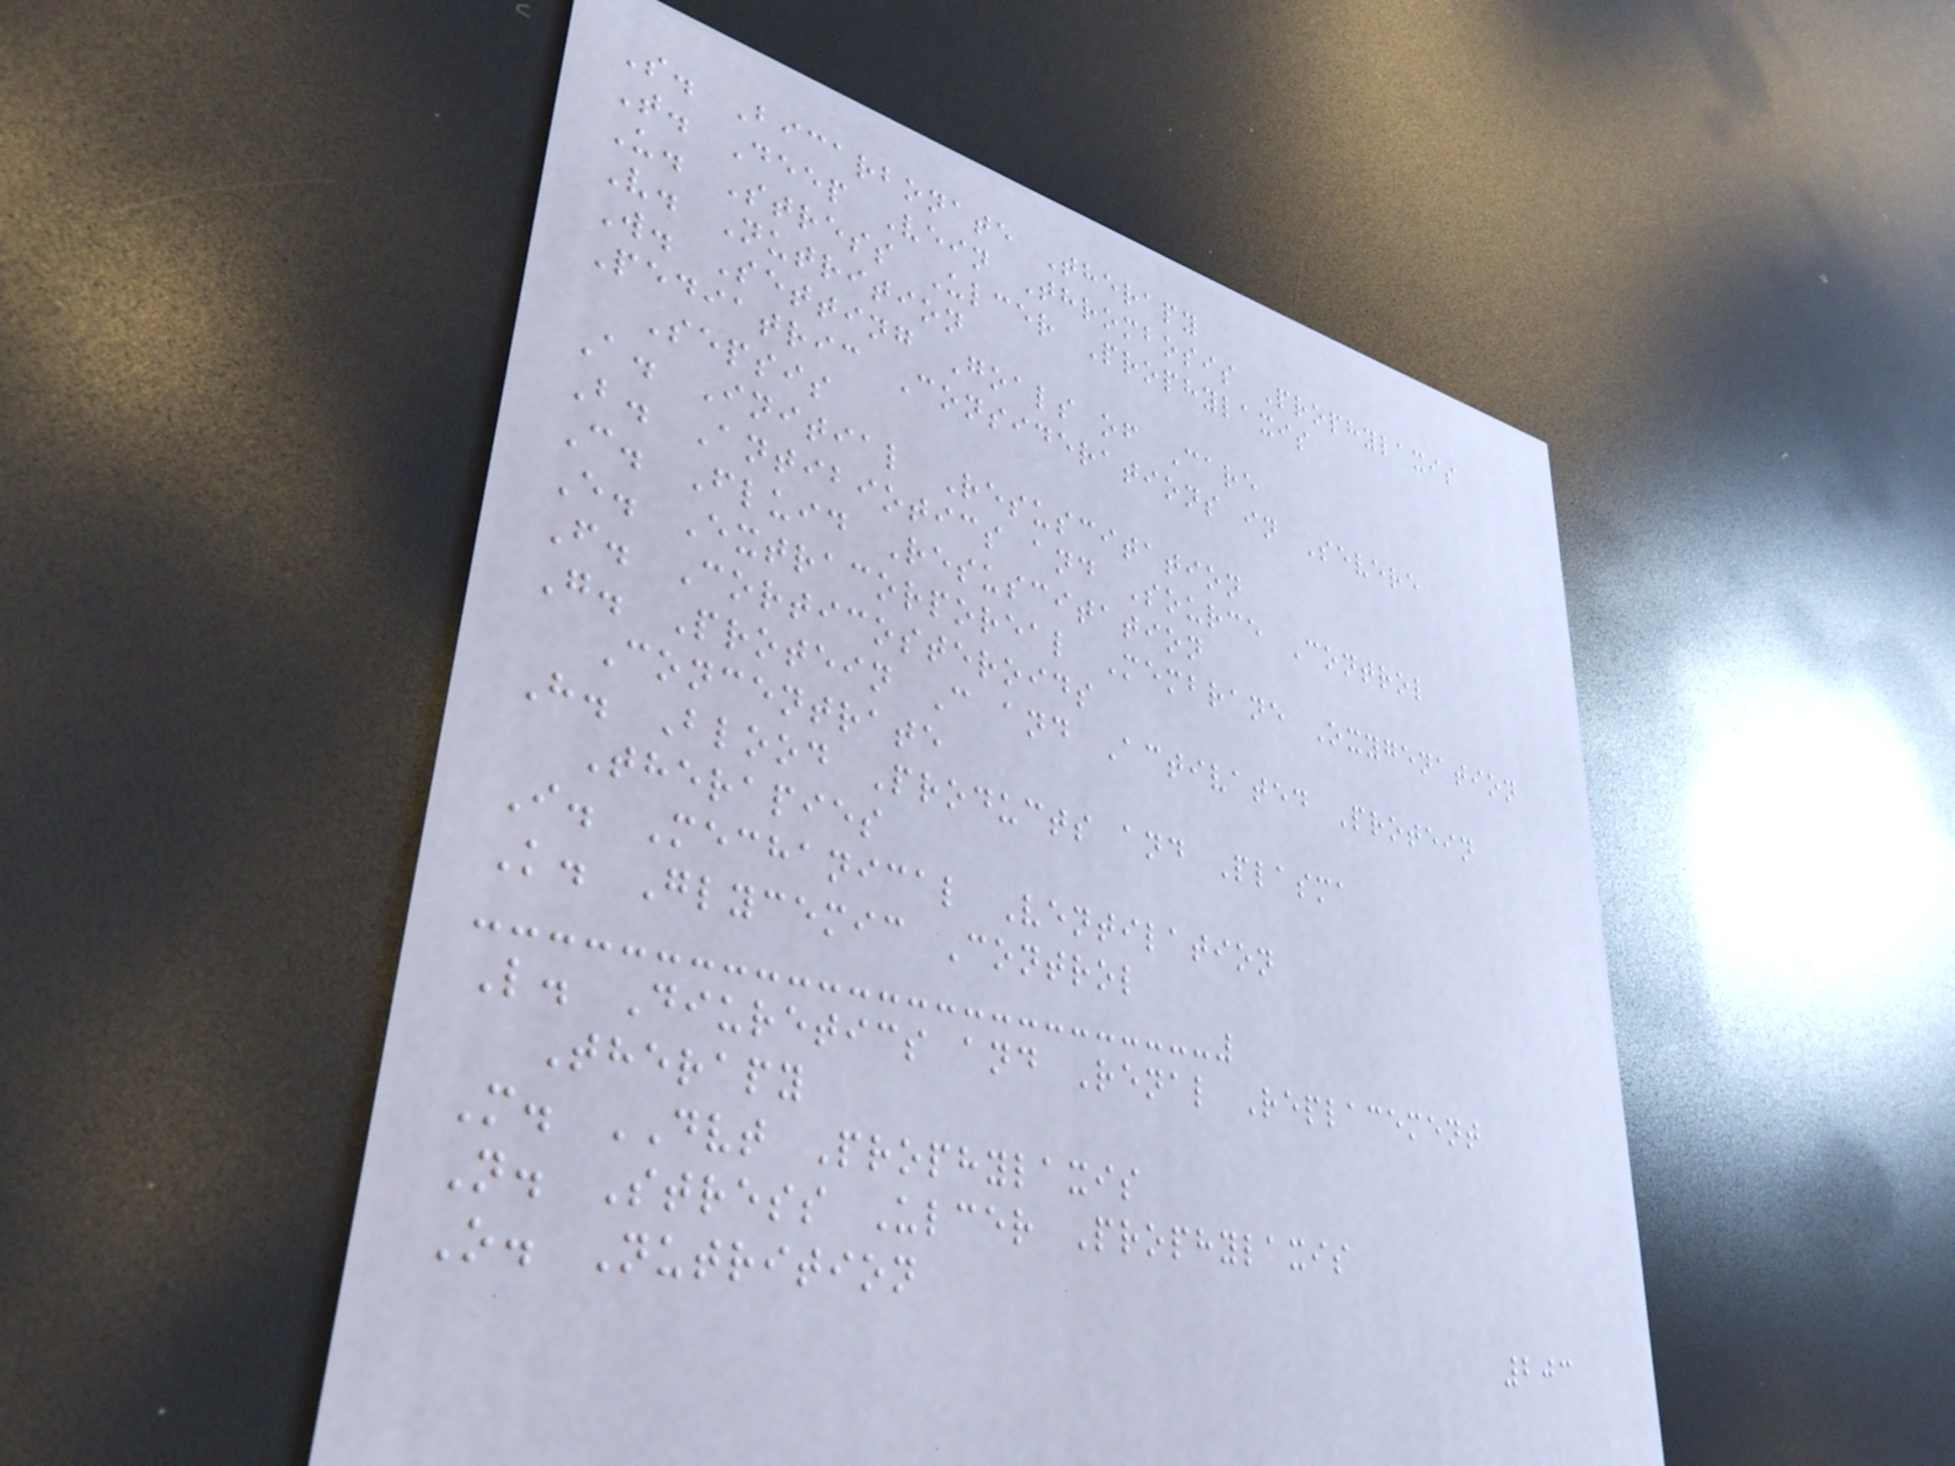S. Bicarbonate Therapy
T. Deep Vein Thrombosis Prophylaxis
U. Stress Ulcer Prophylaxis
V. Nutrition
W. Setting Goals of Care
Pediatric Considerations in Severe
Sepsis
A. Initial Resuscitation
B. Antibiotics and Source Control
C. Fluid Resuscitation
E. Extracorporeal Membrane Oxygenation
F. Corticosteroids
G. Protein C and Activated Protein
Concentrate
H. Blood Products and Plasma
Therapies
I. Mechanical Ventilation
K. Glycemic Control
L. Diuretics and Renal Replacement
Therapy
M. DVT Prophylaxis
N. Stress Ulcer Prophylaxis
O. Nutrition
203
